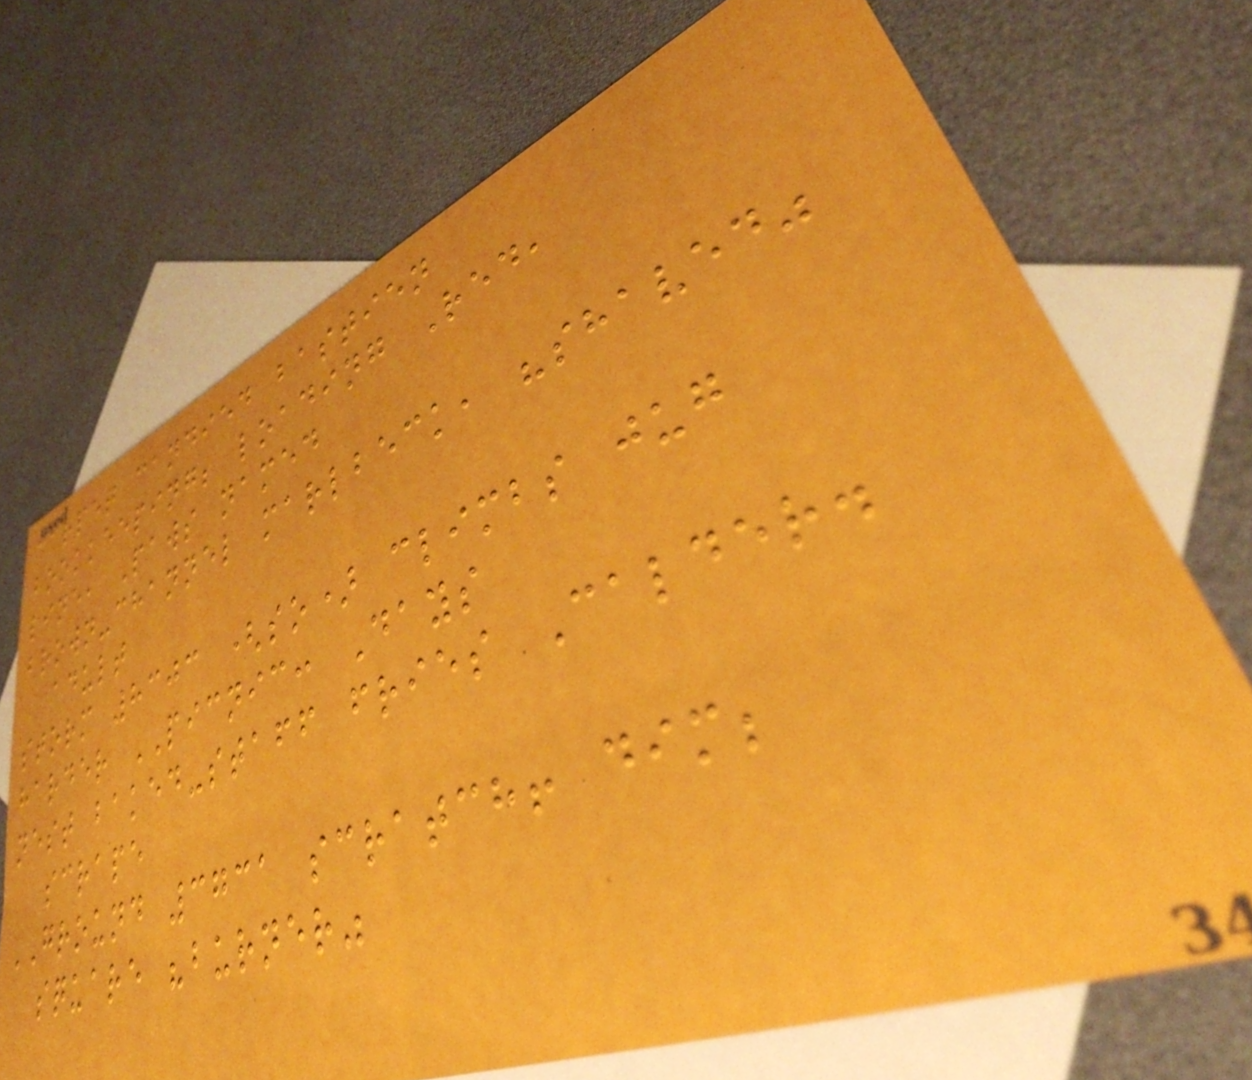carpet candied bastien
bookkeeping; loading Red,
line, Paws named
brown-channel marlbeck, "shaved"
adult
storm 8303 (so) climbs jug
harder PICNIC: Days
nest baked-staff fries Calder.
scrape
GROUND 3731 scratch! dim;
square "burner"
